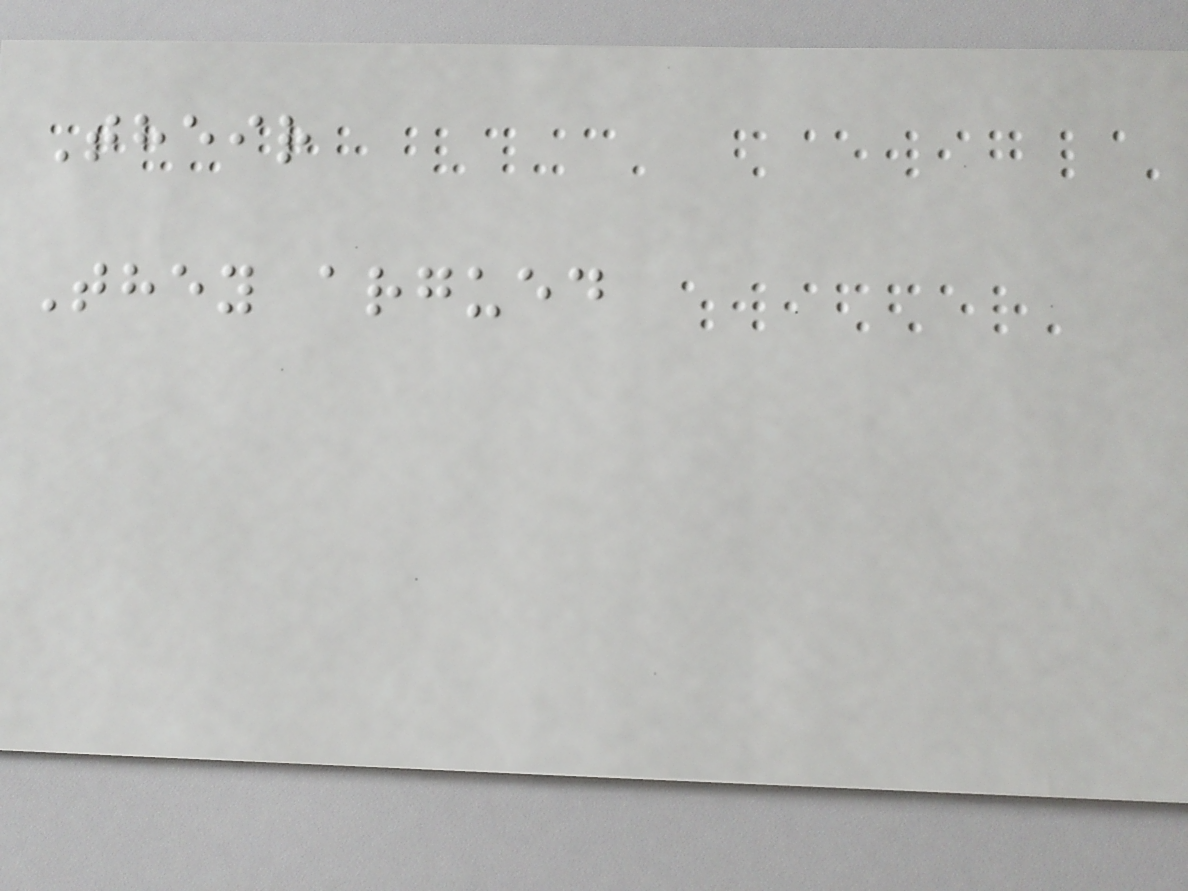Their
They argued
